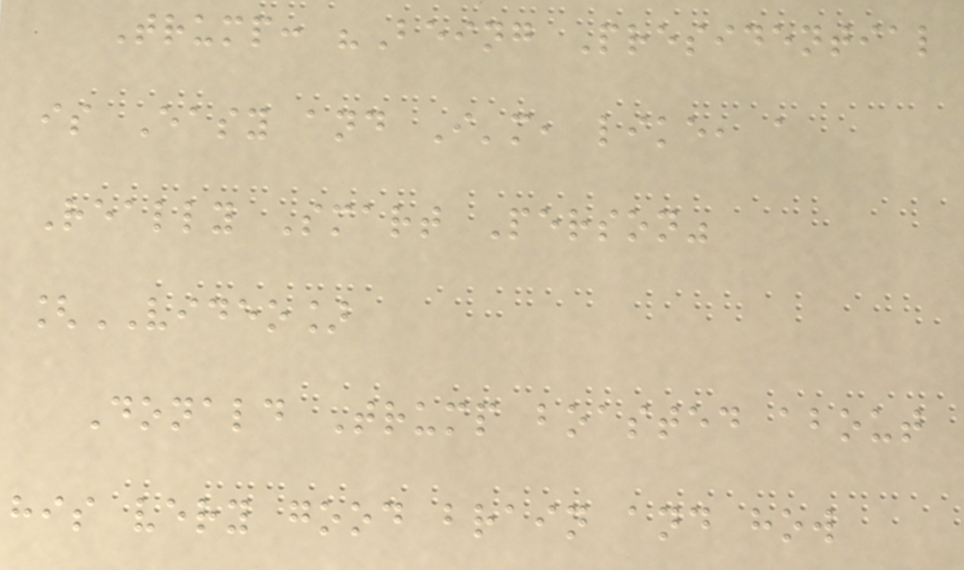Trump: "Being Presidential
is Easy and I'm, like, a
Really Smart Person"
[VIDEO]
Donald Trump boasted about
his very good brain and how
